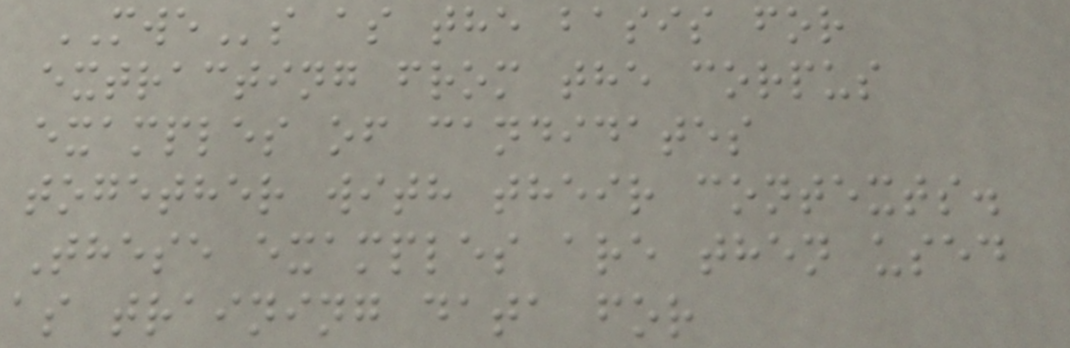MWEs as the basis for
extracting from the corpus
examples of candidates
together with their contexts.
These examples are then used
as training data for
